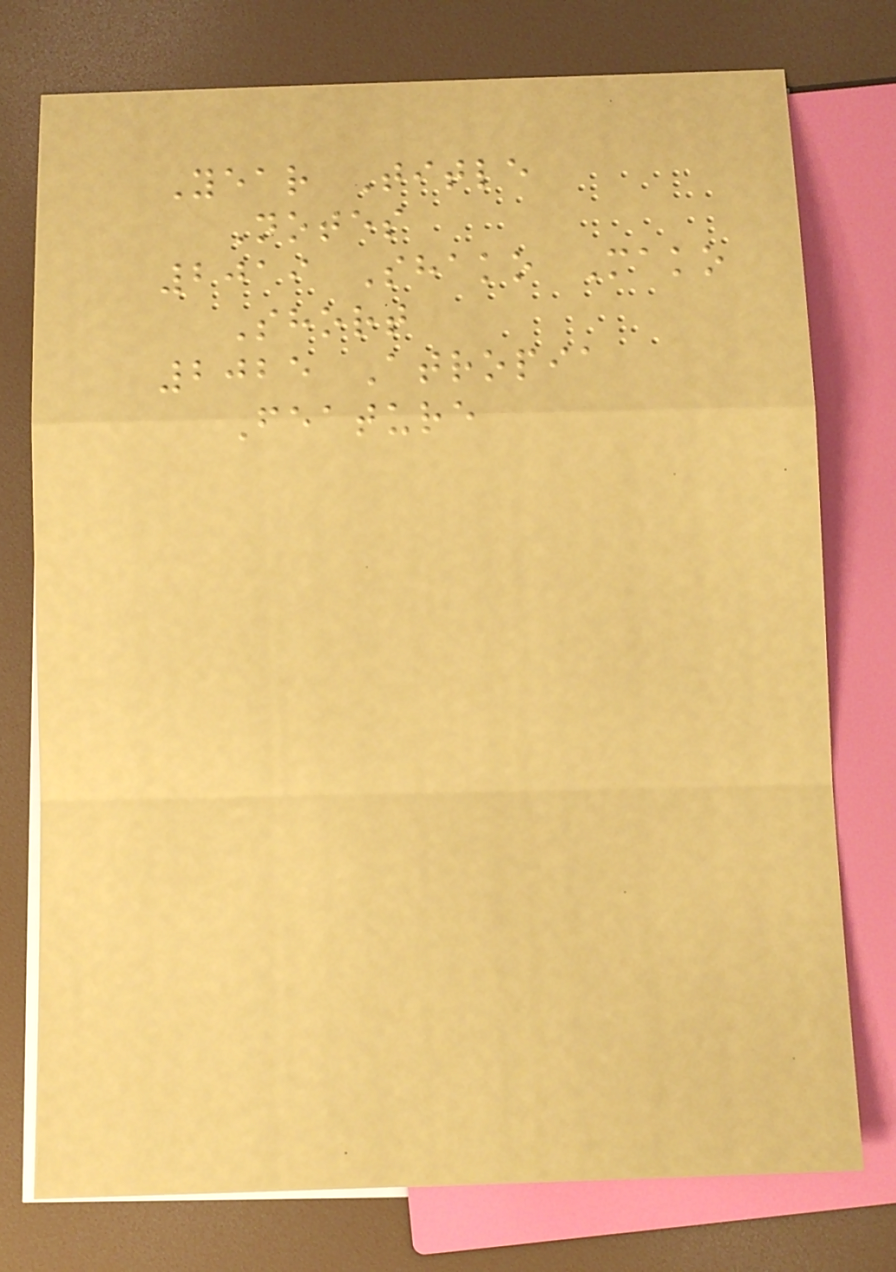Year Title
Notes
2019 Shako Mako
Short
2025 Atropia
Feature
